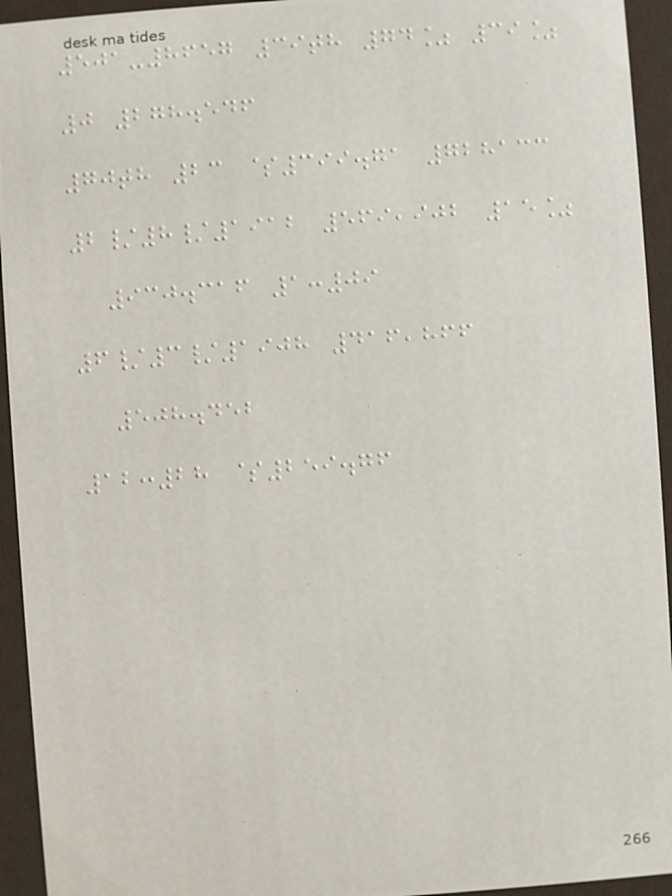501-8657 39th 74% 39%
0 278.546
70th 23 $399.71 728133
2/8/1912 569,902 15%
930.316 1:09
6/3/1908 416,866
508.452
12:28 $259.76
